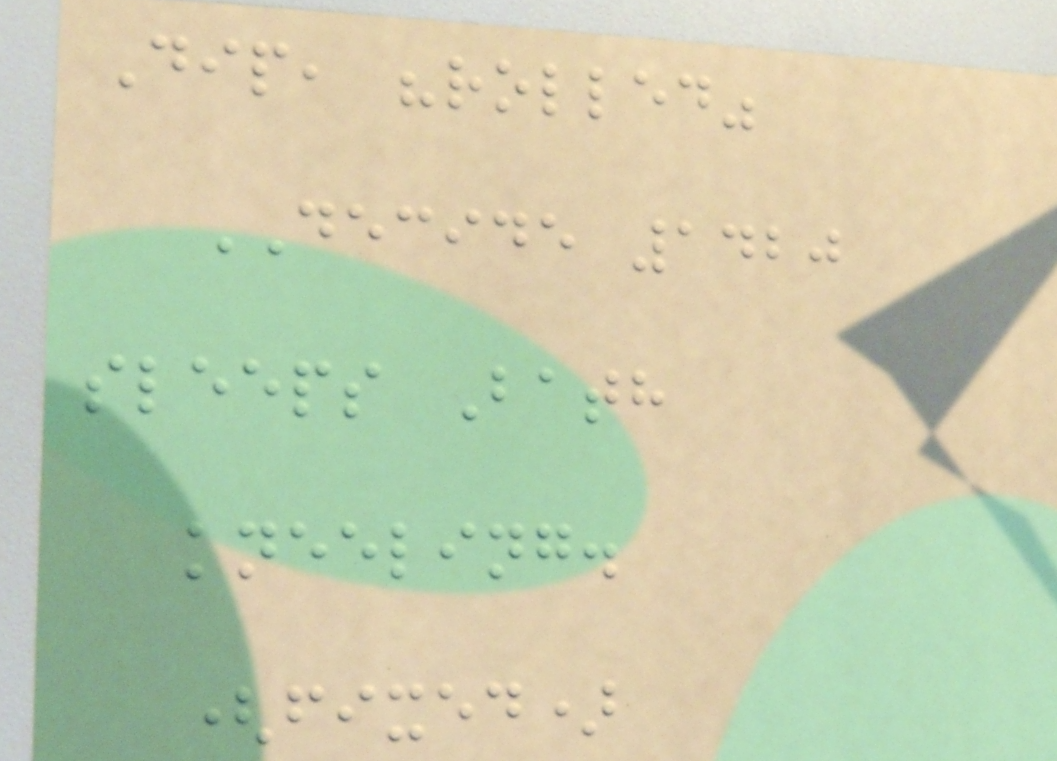Dip, "rolled"
DECIDE 1420
sleeps Bath
kneeling.
(fixed)
